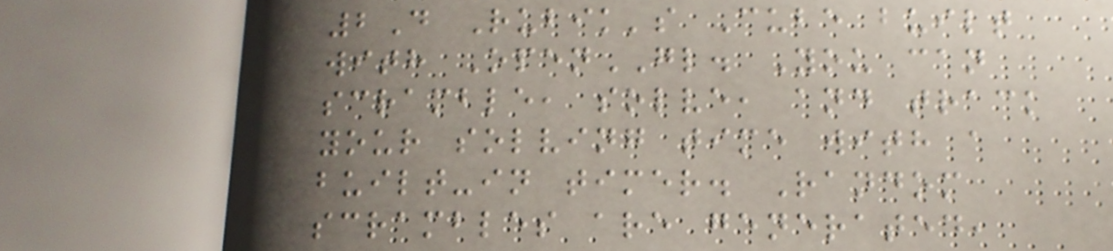2D Rubik's Cube built
with OpenGL. You can
scramble, solve, and track
your solving time with a
built-in timer. Random
scrambles are generated,
